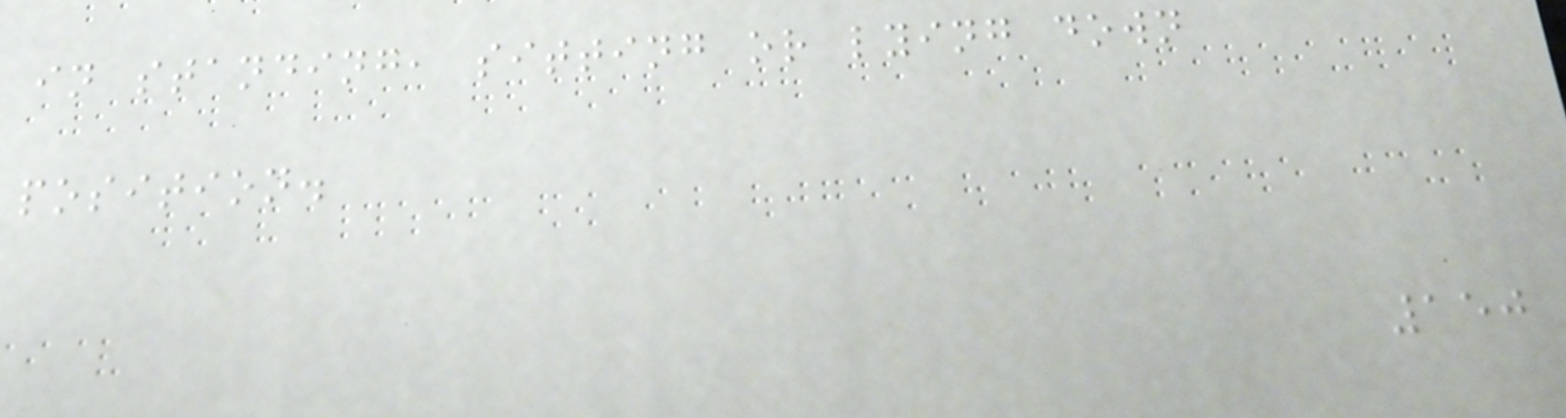in standing, sitting or lying down
position.
150
